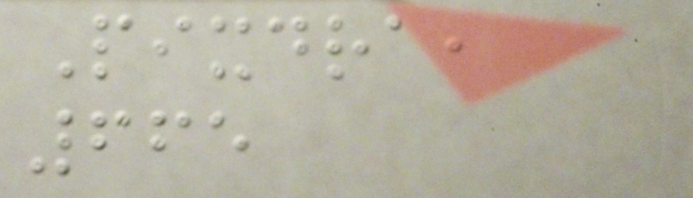Pixdra,
665
